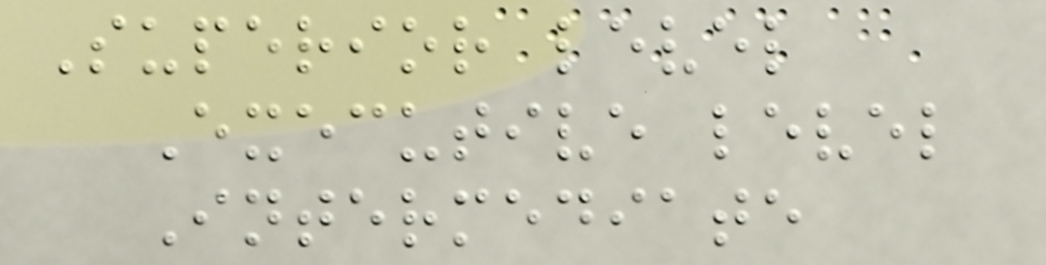Superior level
Executive level
Intermediate
